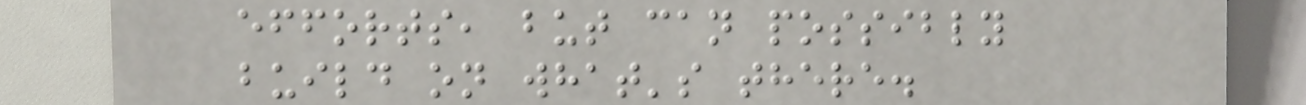efforts, but can possibly
build on what's there.
